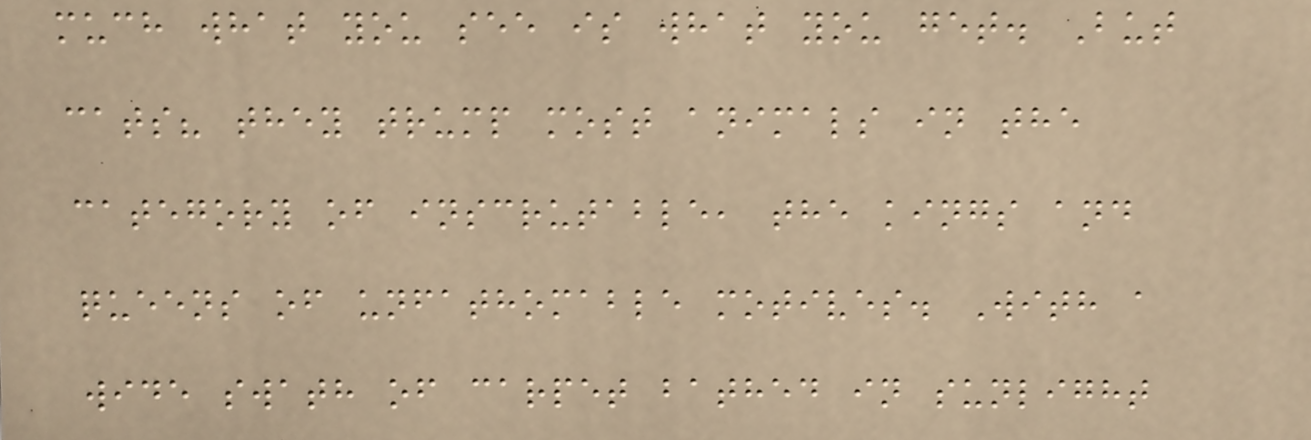much what you see is what you get. But
cats? they trump most animals in the
category of inscrutable, the kings and
queens of unfathomable motives. With a
wide swath of carpet bathed in sunlight
